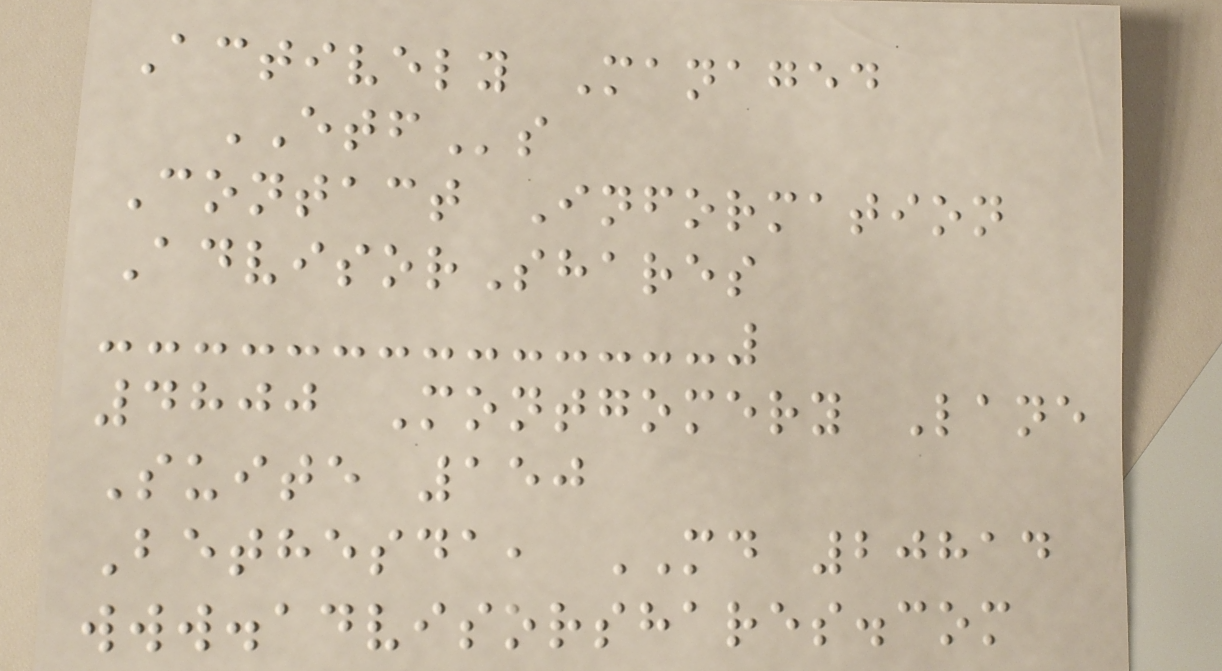Actively Managed
ETFs
Contact Information
AdvisorShares
4800 Montgomery Lane
Suite 150
Bethesda, MD 20814
www.advisorshares.com
